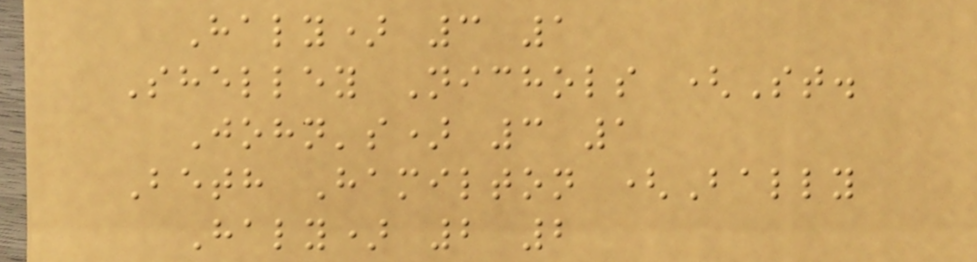Haly) 3 1
Shelley Nichols (St.
John's) 3 1
Beth Hamilton (Bally
Haly) 2 2
